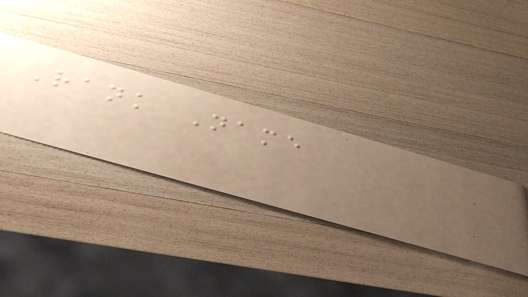Rank Name
